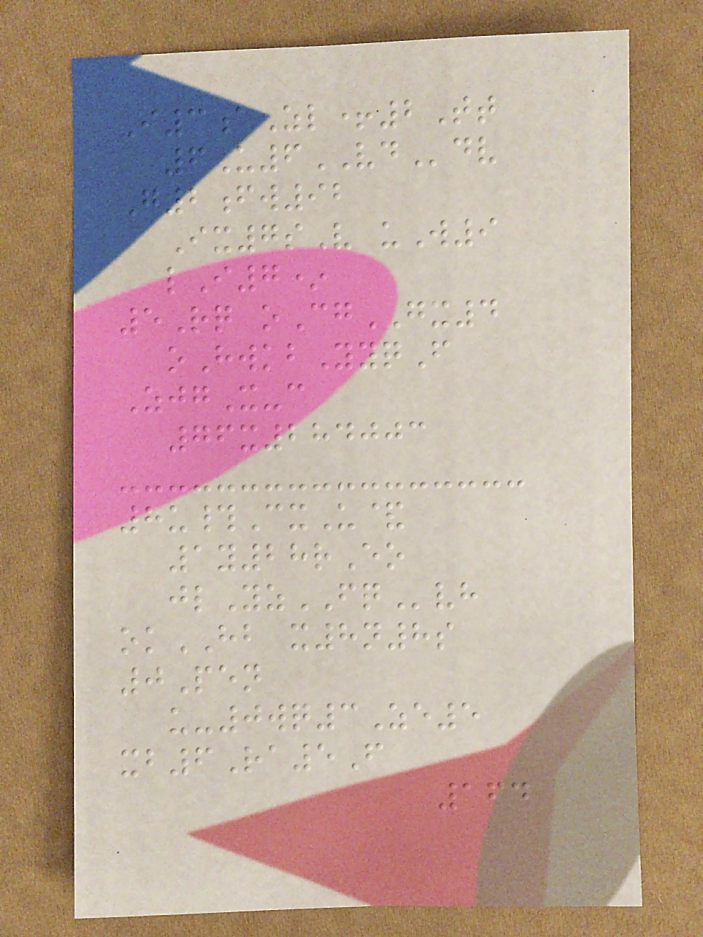I3aZl+2Tt
6U6VDdv
G2fw92
Ix7sV uW9
lI7*
5Rq oCgGX4
oHwkbYyqF
ZjgX-c
76x284003
8u#CxU&
1y28rEo
jlYzFQvh
okHB x8n8s
0Pen
u-0wq3Ze5
xb6Ra5F
164
